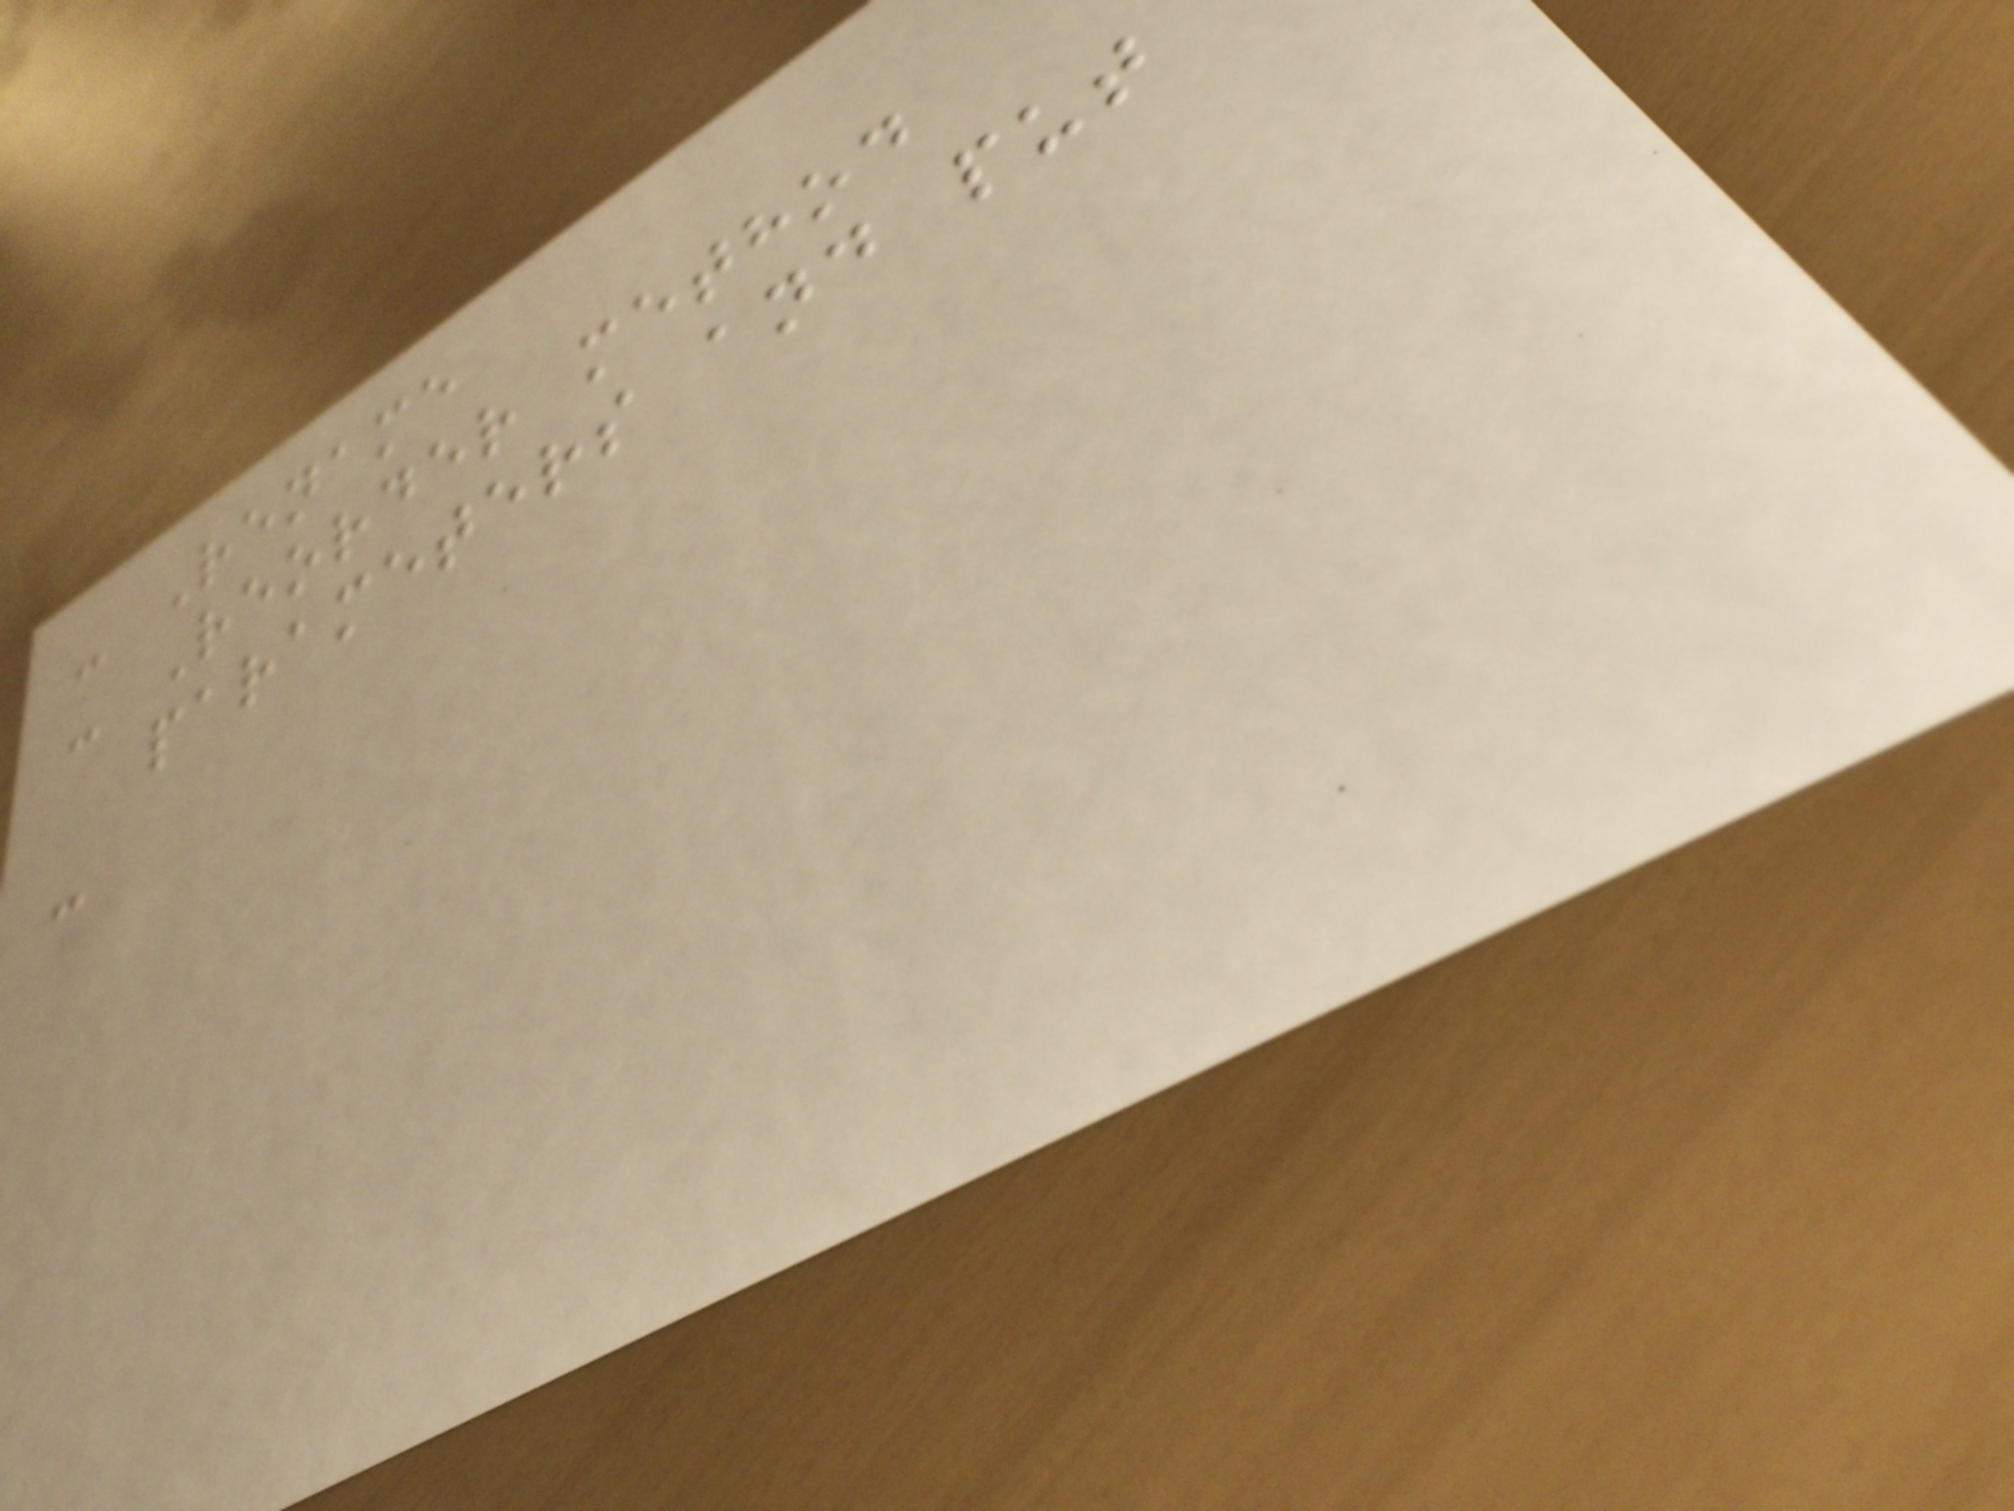- Rename
- Reorder method
parameters and put
-
